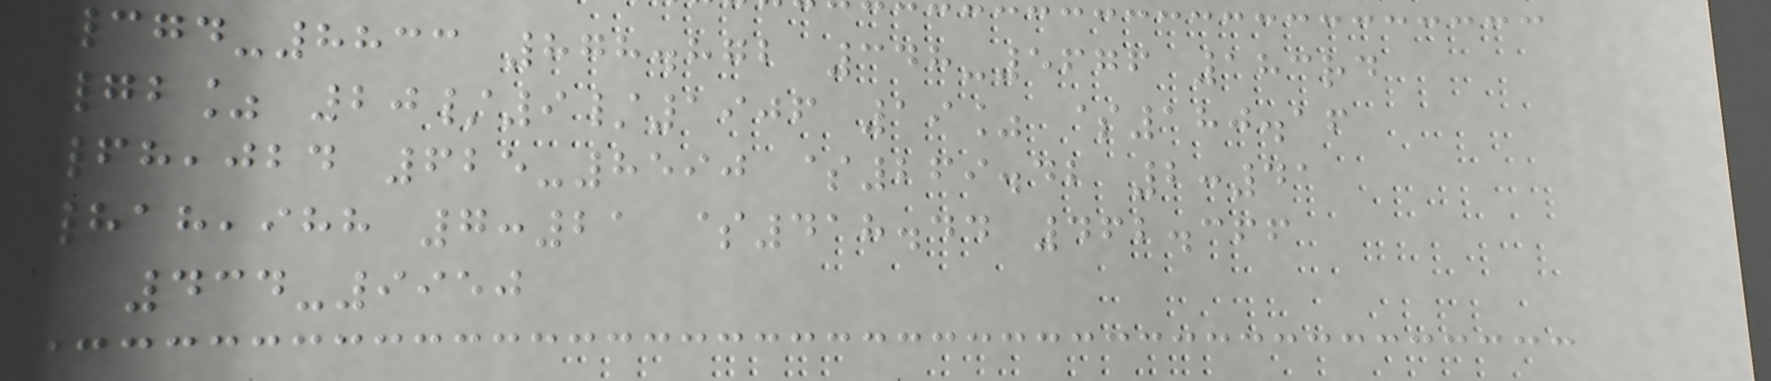374-8833 878.872 348-5676 183rd
72% 20/9/1906 19% $180.16
68,024 625-8590 $269.42 2:41
818,988 7:21 $418.44 462.366
434-9950
